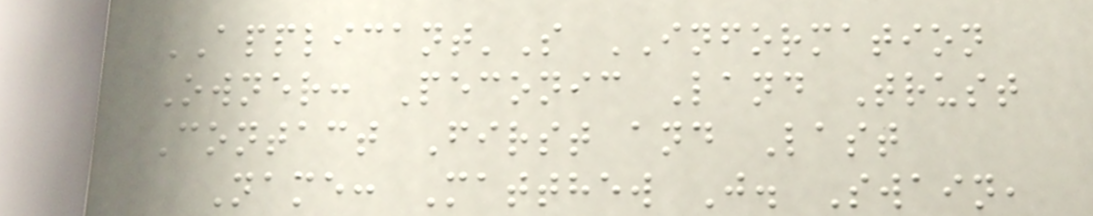APPLICANT'S INFORMATION
Owner: Peconic Land Trust
Contact First and Last
Name: Matthew J. Swain,
